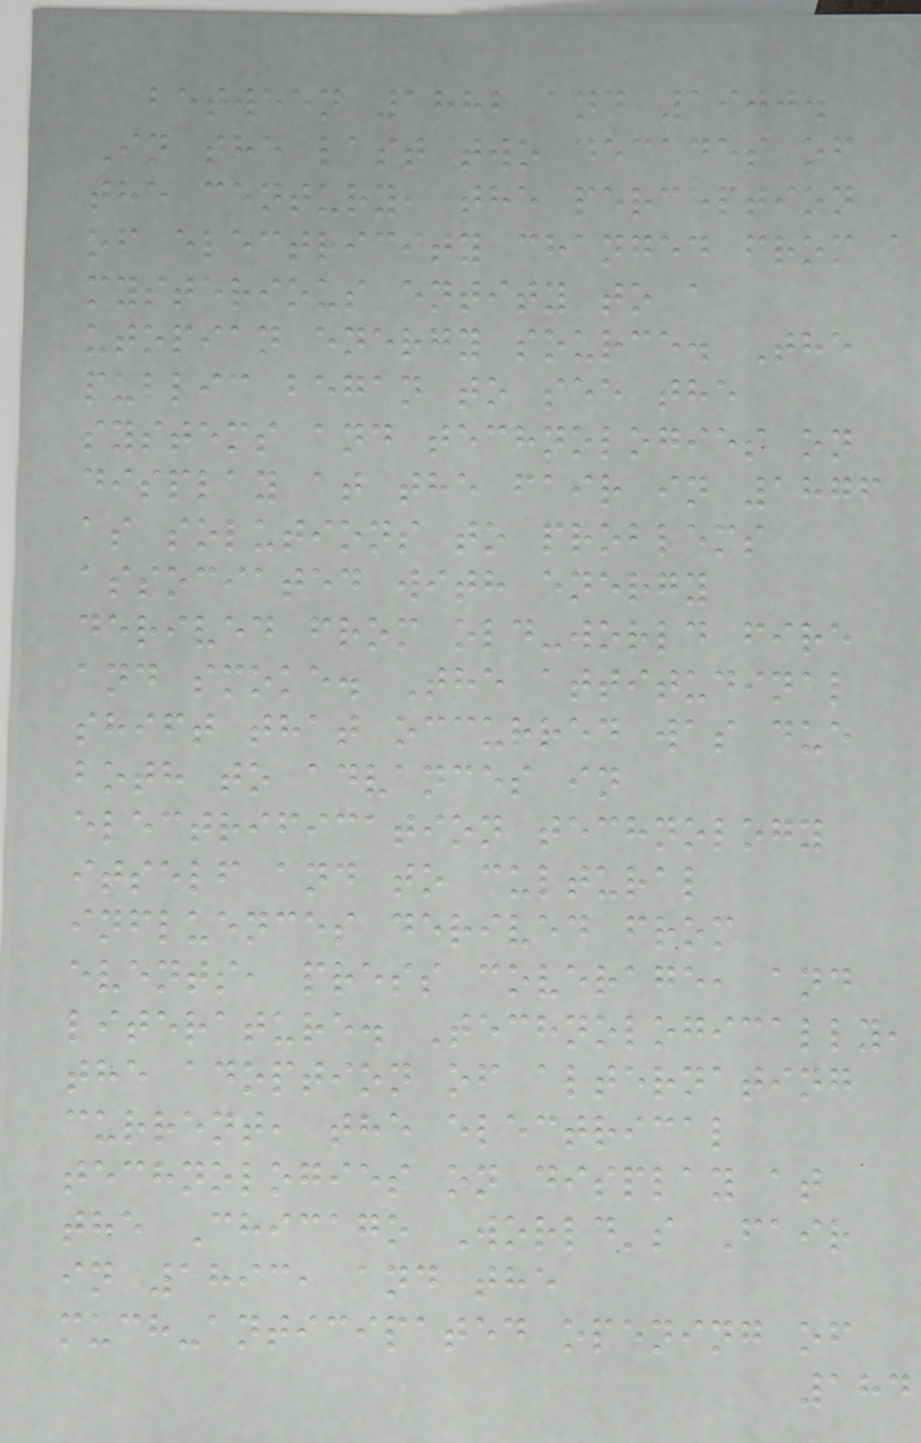between 1882 and 1900.
In the last two decades of
the century, the perception
of electricity changed from a
mysterious entity to a
utopian energy source. The
public began to see the
systems and technologies on
display at the fair in 1876
as solutions to problems
associated with energy
derived from old-world fire
and smoke. The attitudinal
shift that occurred was due
both to advances in
electrification technology
itself and to cultural
influences derived from
events, press coverage, and
literature. Technologically,
the adoption of alternating
current, the electrical
technologies on display at
the Chicago World's Fair
in 1893, and the
much-anticipated opening of
184
